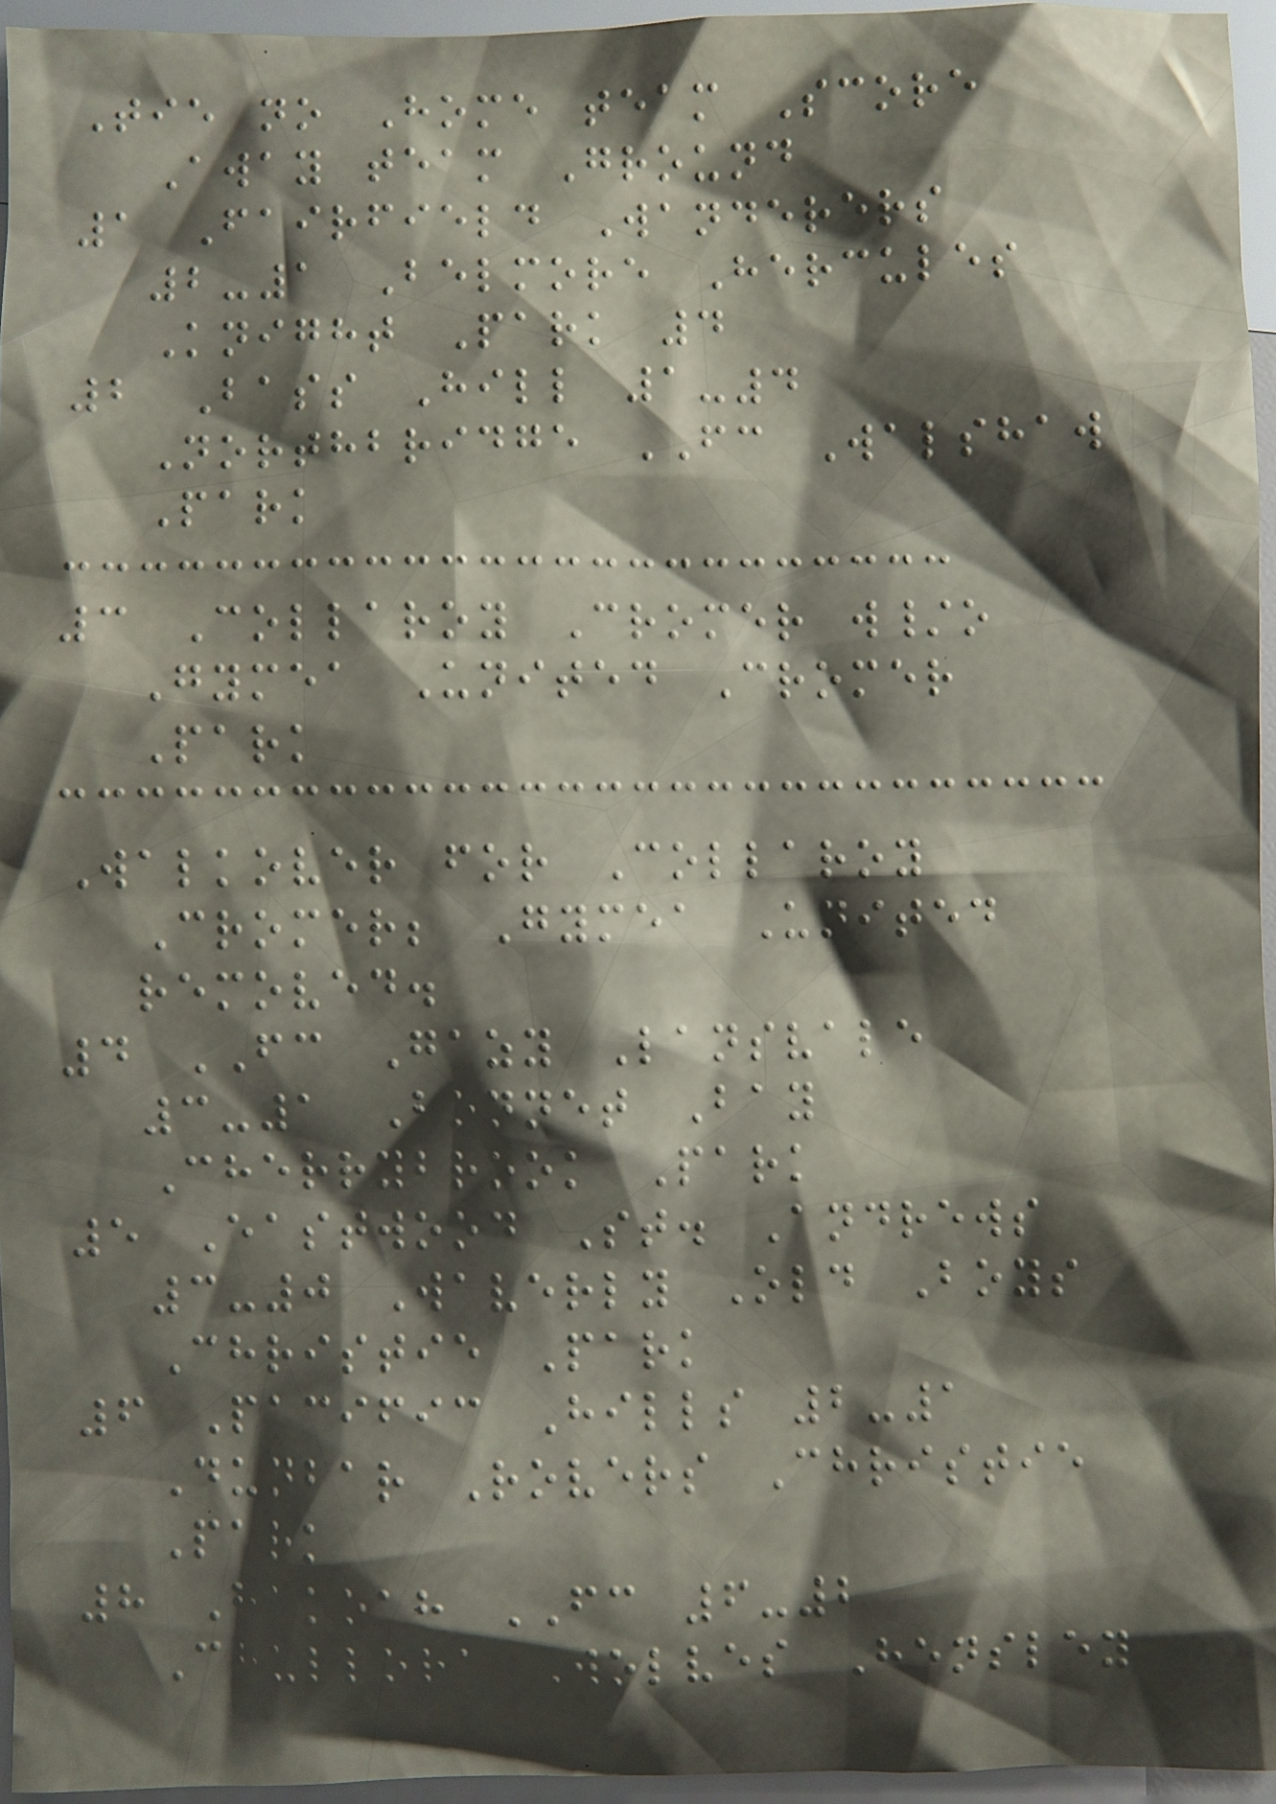Tie no Home team Score
Away team Ground
1 Fairfield Wanderers
2-1 Belmore Hercules
Knight Park 4
2 Bass Hill 1-4
Northbridge FC Walshaw
Park
3 Collaroy Cromer w/o
Gymea United Cromer
Park
Walkover for Collaroy
Cromer; Gymea United
removed.
4 FC Gazy Lansvale
3-1 Bonnet Bay
Cherrybrook Park
5 Eastwood St. Andrews
3-0 Waverly Old Boys
Christie Park
6 Pacific Hills 2-1
Dunbar Rovers Christie
Park
8 Hakoah FC 6-2
Chullora Wolves Hensley
